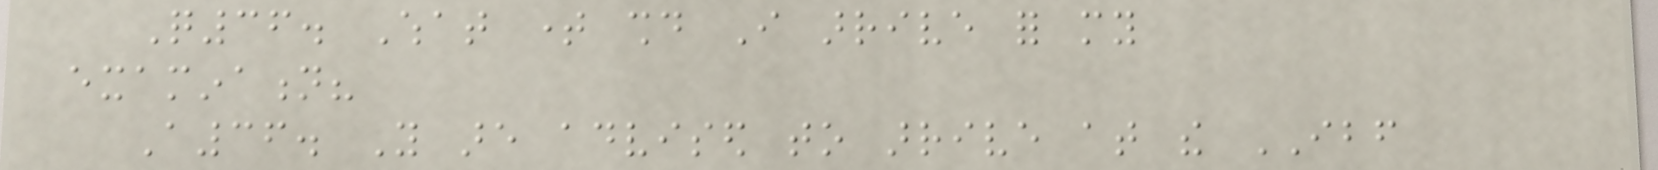Q36. What time should I arrive for my
examination?
A36. You are advised to arrive at the IBF
